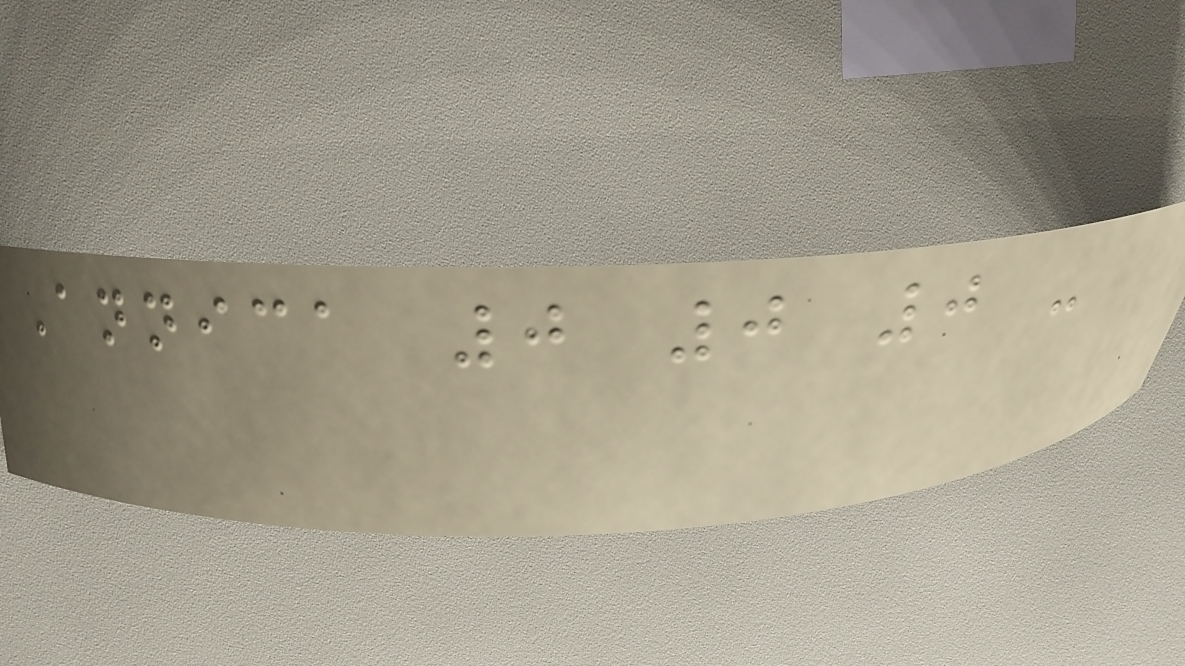Annica 0 0 0 -
